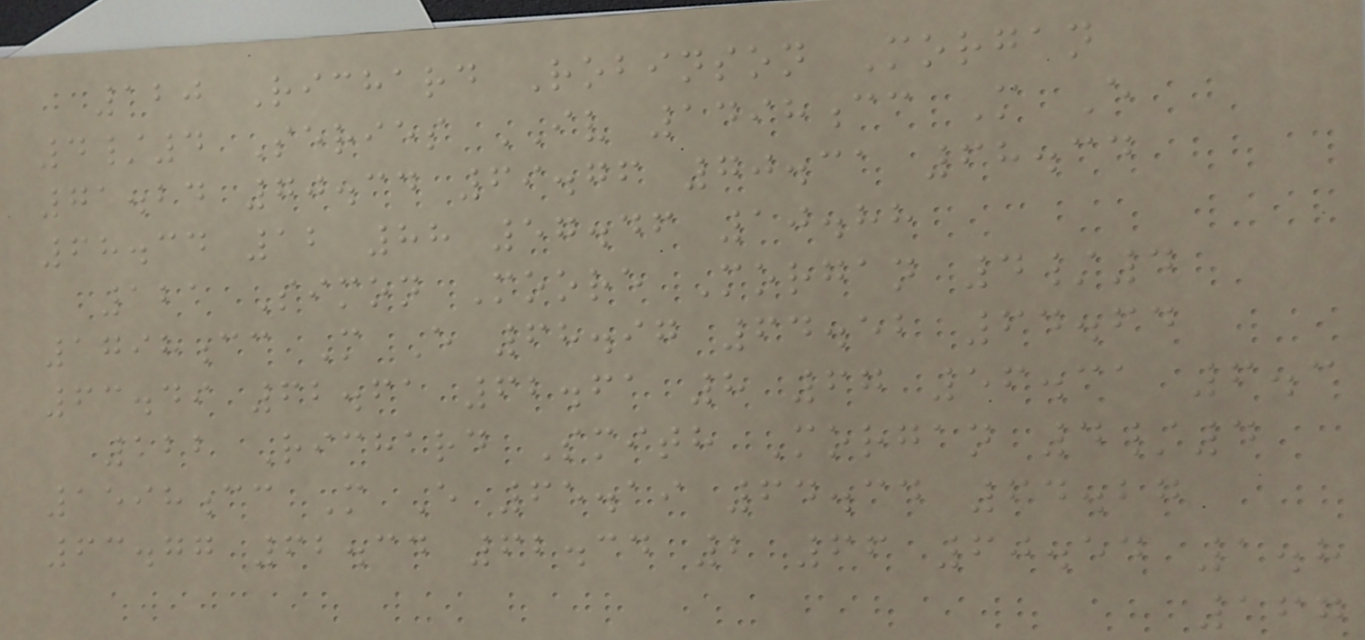120 Richard Robinson Morgan
4/4 Series IV 1498cc M E
71.24 70.34 69.76 70.31 68.34
68.34 12 88 57.46 10.88
121 Simon Moore Morgan 4/4
1798cc M E 68.97 64.52 64.64
63.49 62.61 62.61 8 67 56.31 6.3
122 Richard Smith Morgan 4/4
1598cc M E 65.19 64.34 64.27
63.77 62.34 62.34 2 66 60.54 1.8
167
